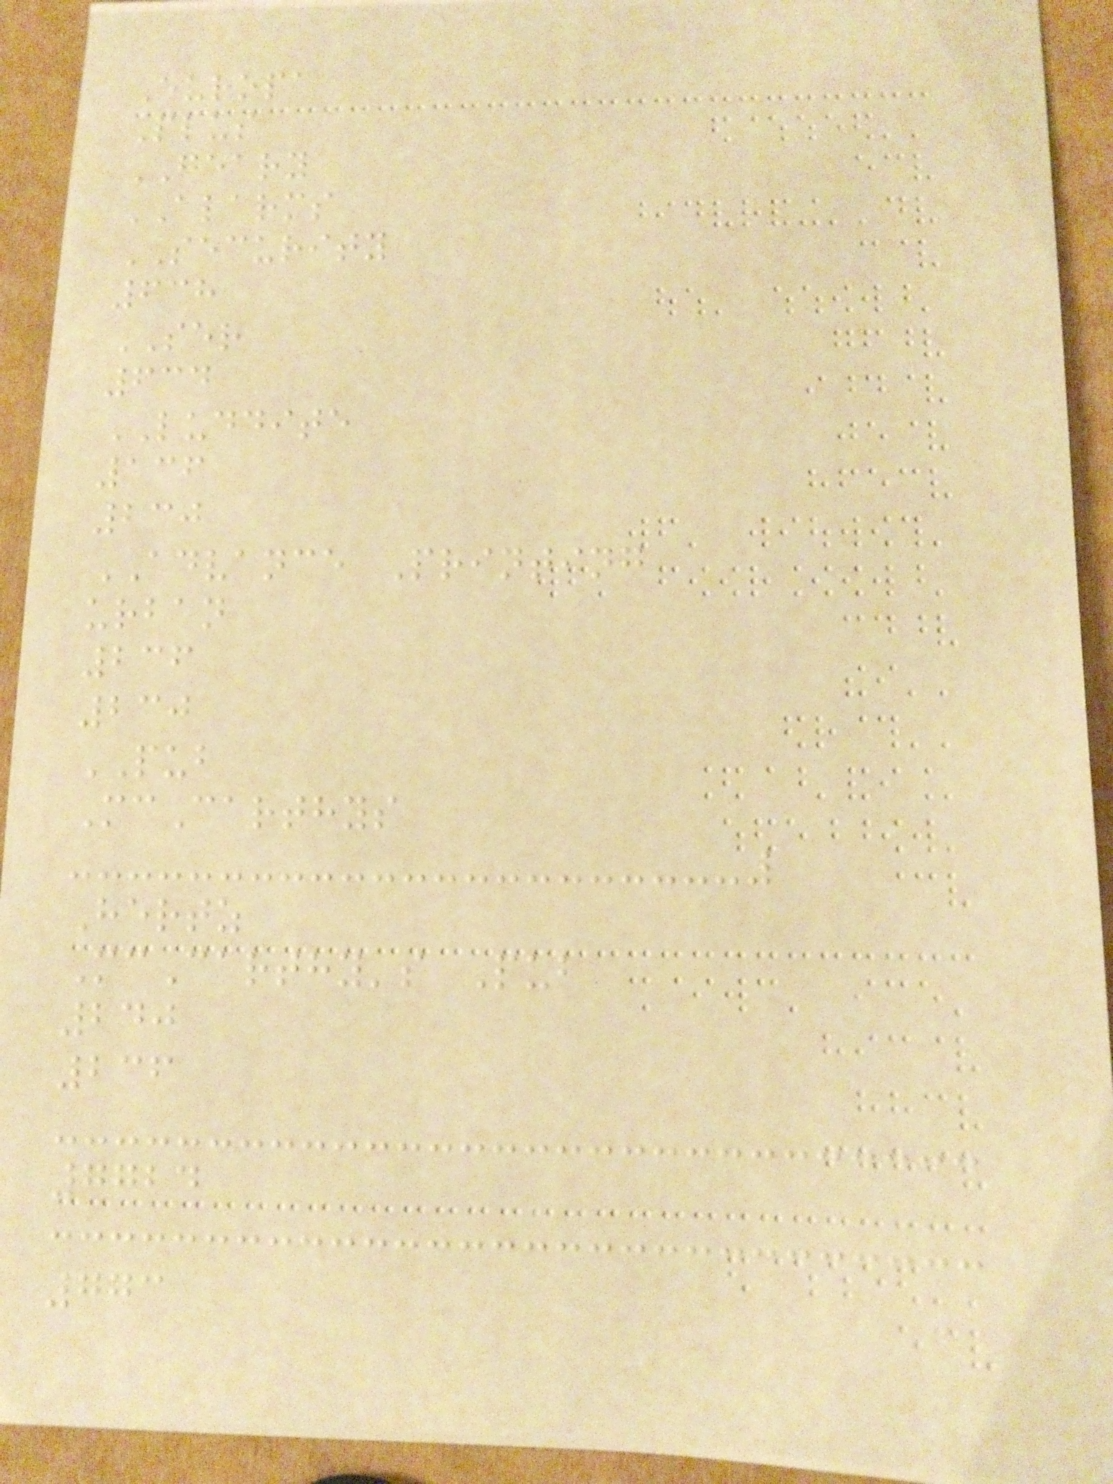Europa
Plus
GEARY
ALARMS
SECURITY
638
SER
634
LUDDITE
136
230
ADVANCE Printing
urban
236
230
PUB
McCarthys
Hertz
McCarthy's Pub
240
236
7724
773
